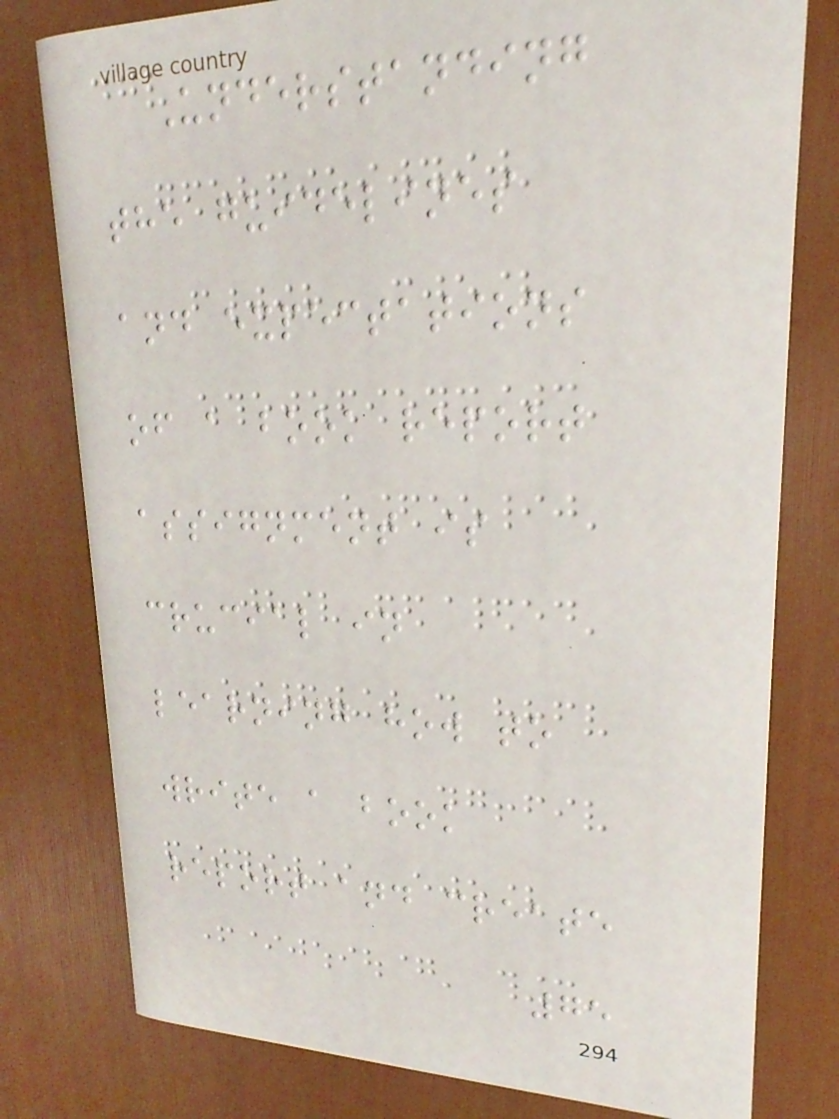Understanding
the guidelines
and expectations
of a book report
assignment is
crucial in
learning how to
write a book
report and create
75
